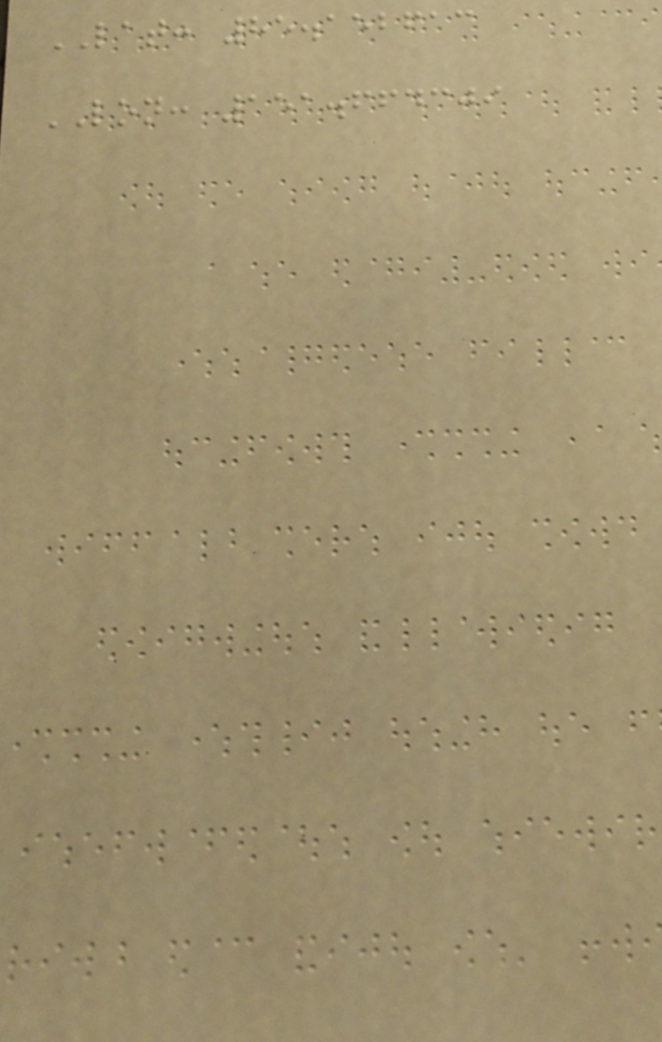LAT: 85.152613
LON: 151.664309
